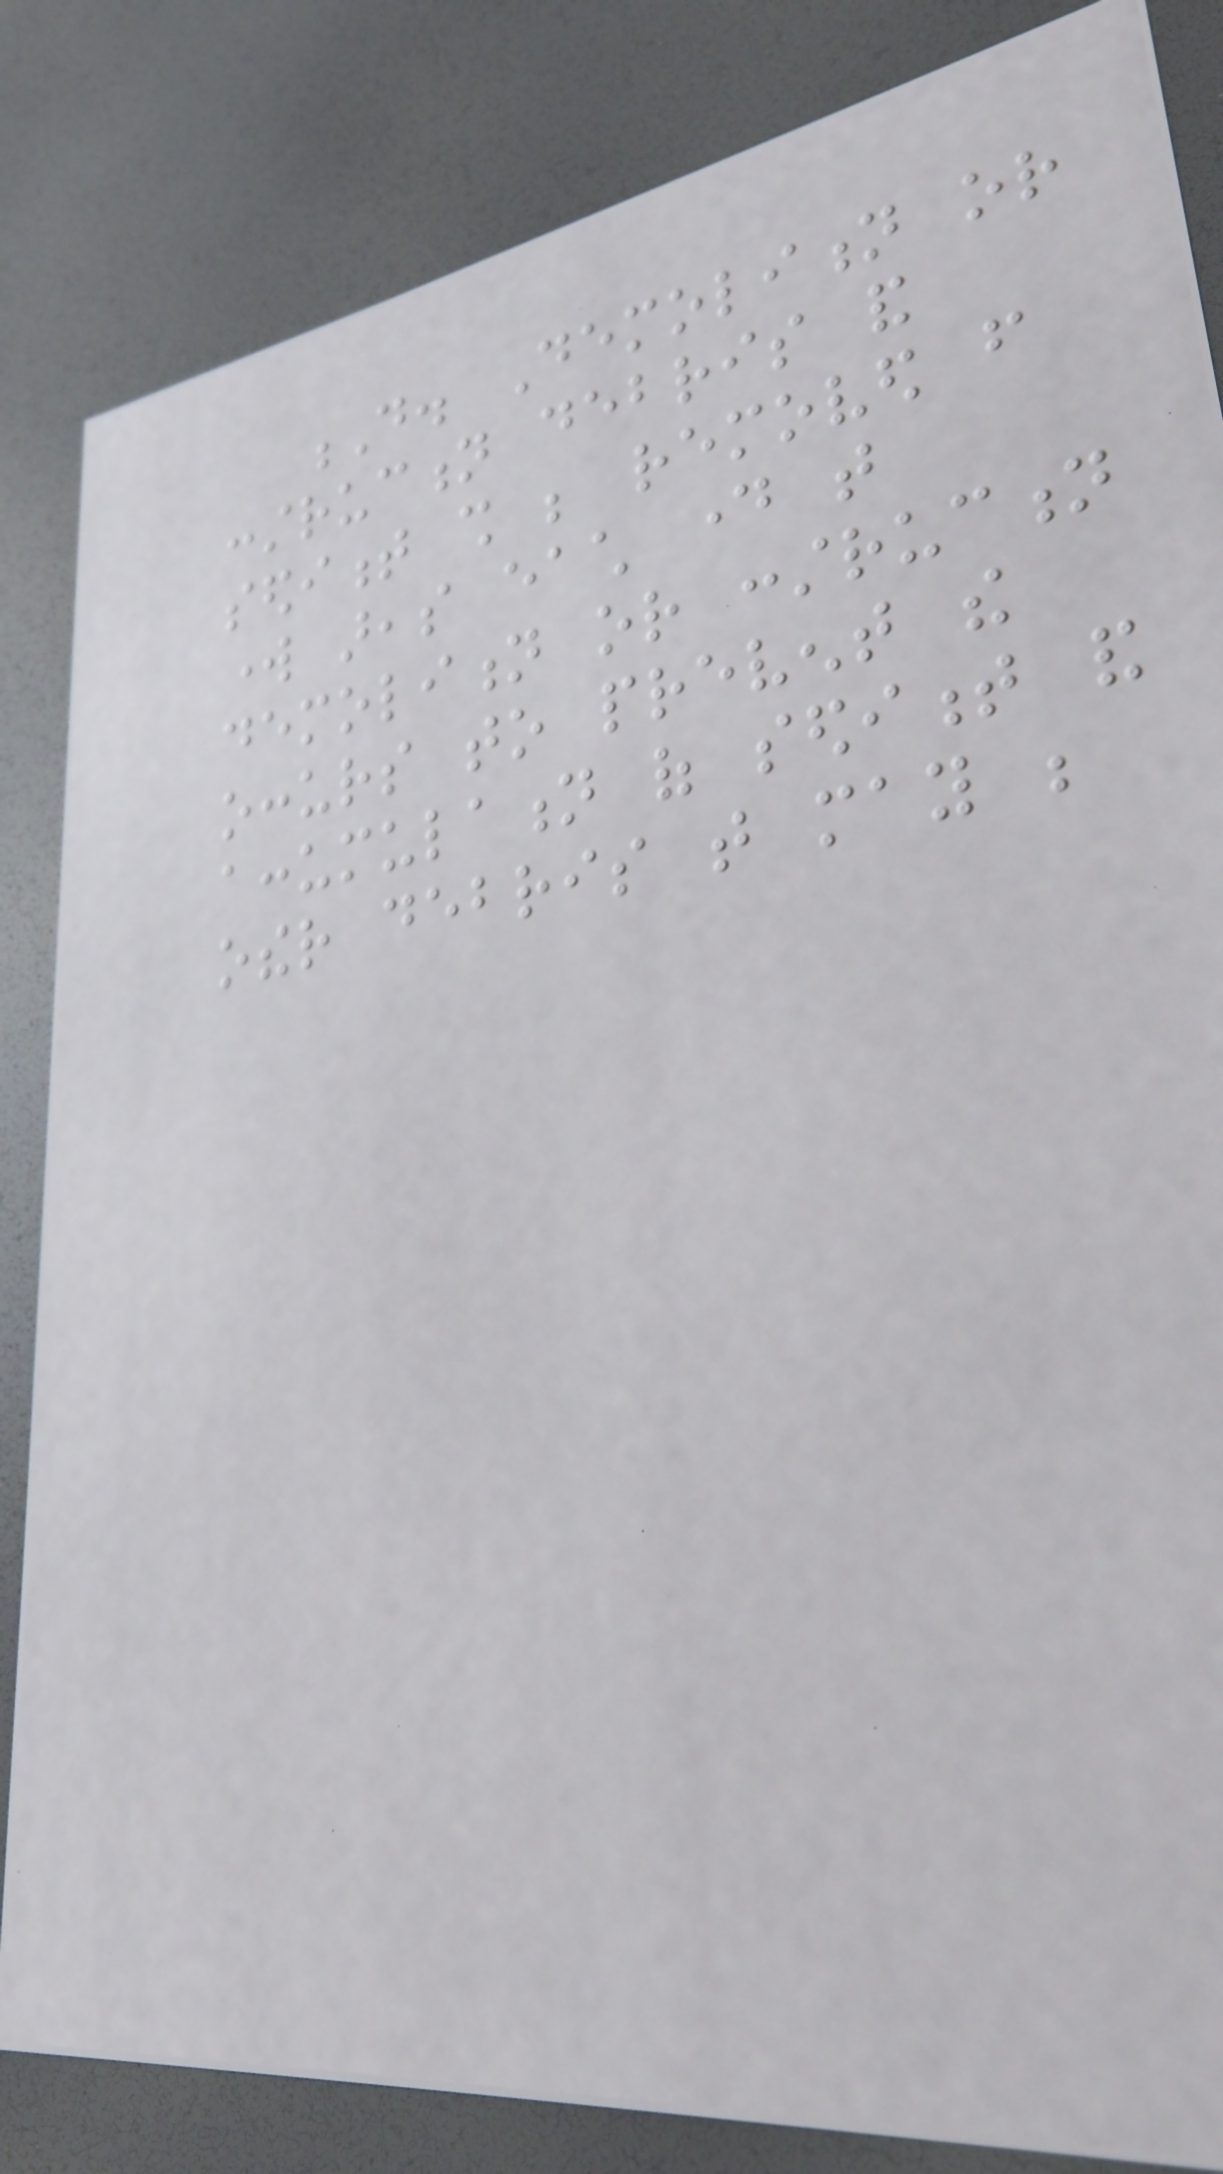D. Demolition or
construction debris and
sediment shall be removed from
work areas each day that
demolition or construction
occurs to prevent the
accumulation of sediment and
other debris that may be
